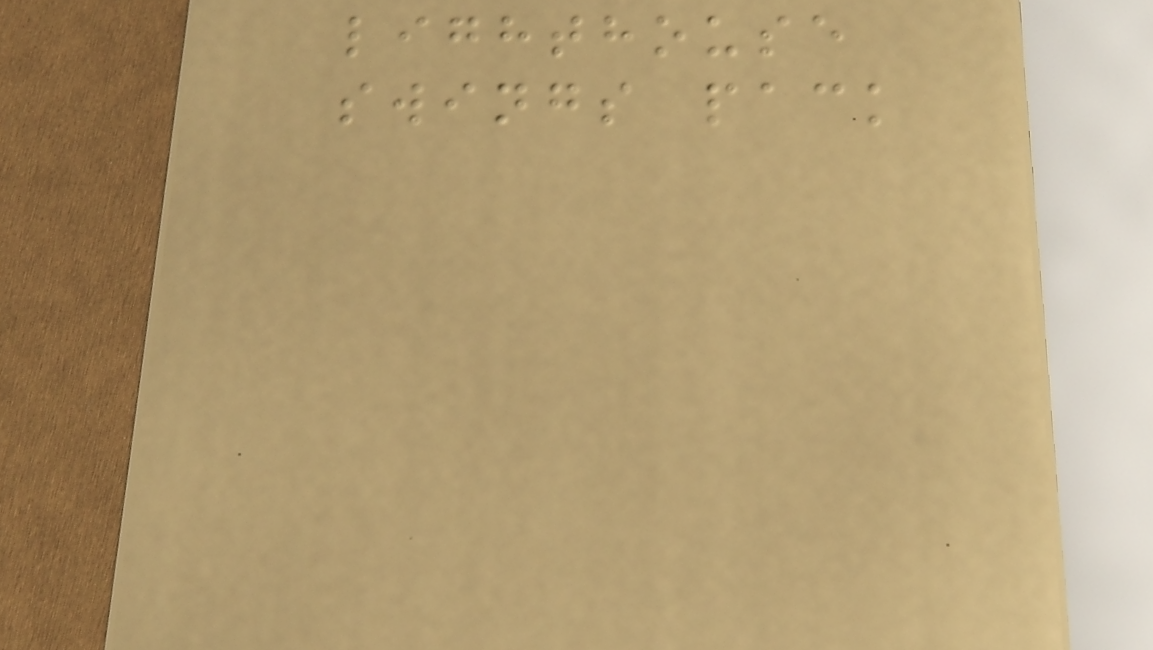lighthouse
swings pack
